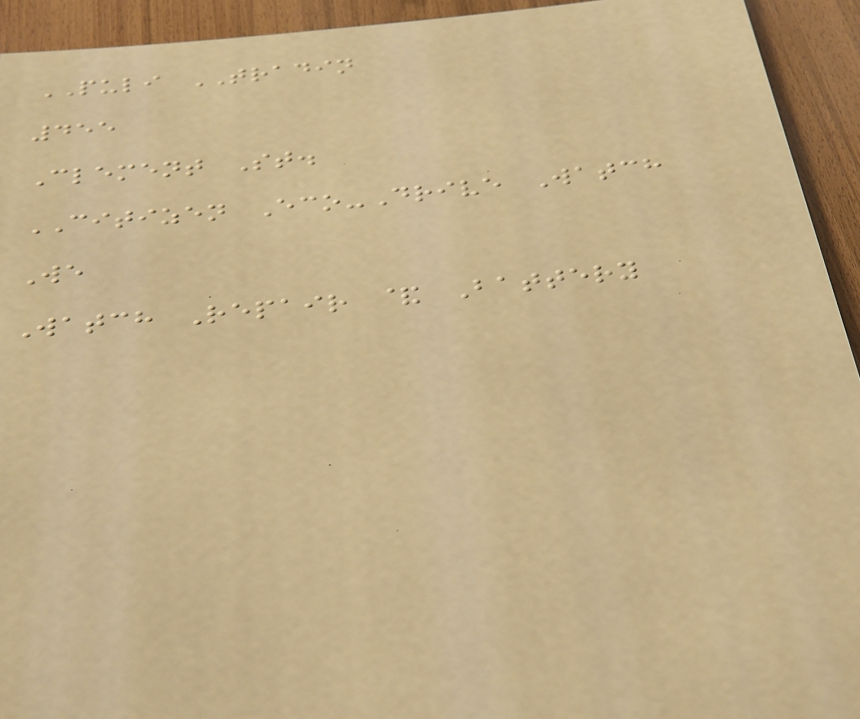PULI TRADIN
455
Clement St.
CITIZEN Eco-Drive Watch
We
Watch Repair & Battery
